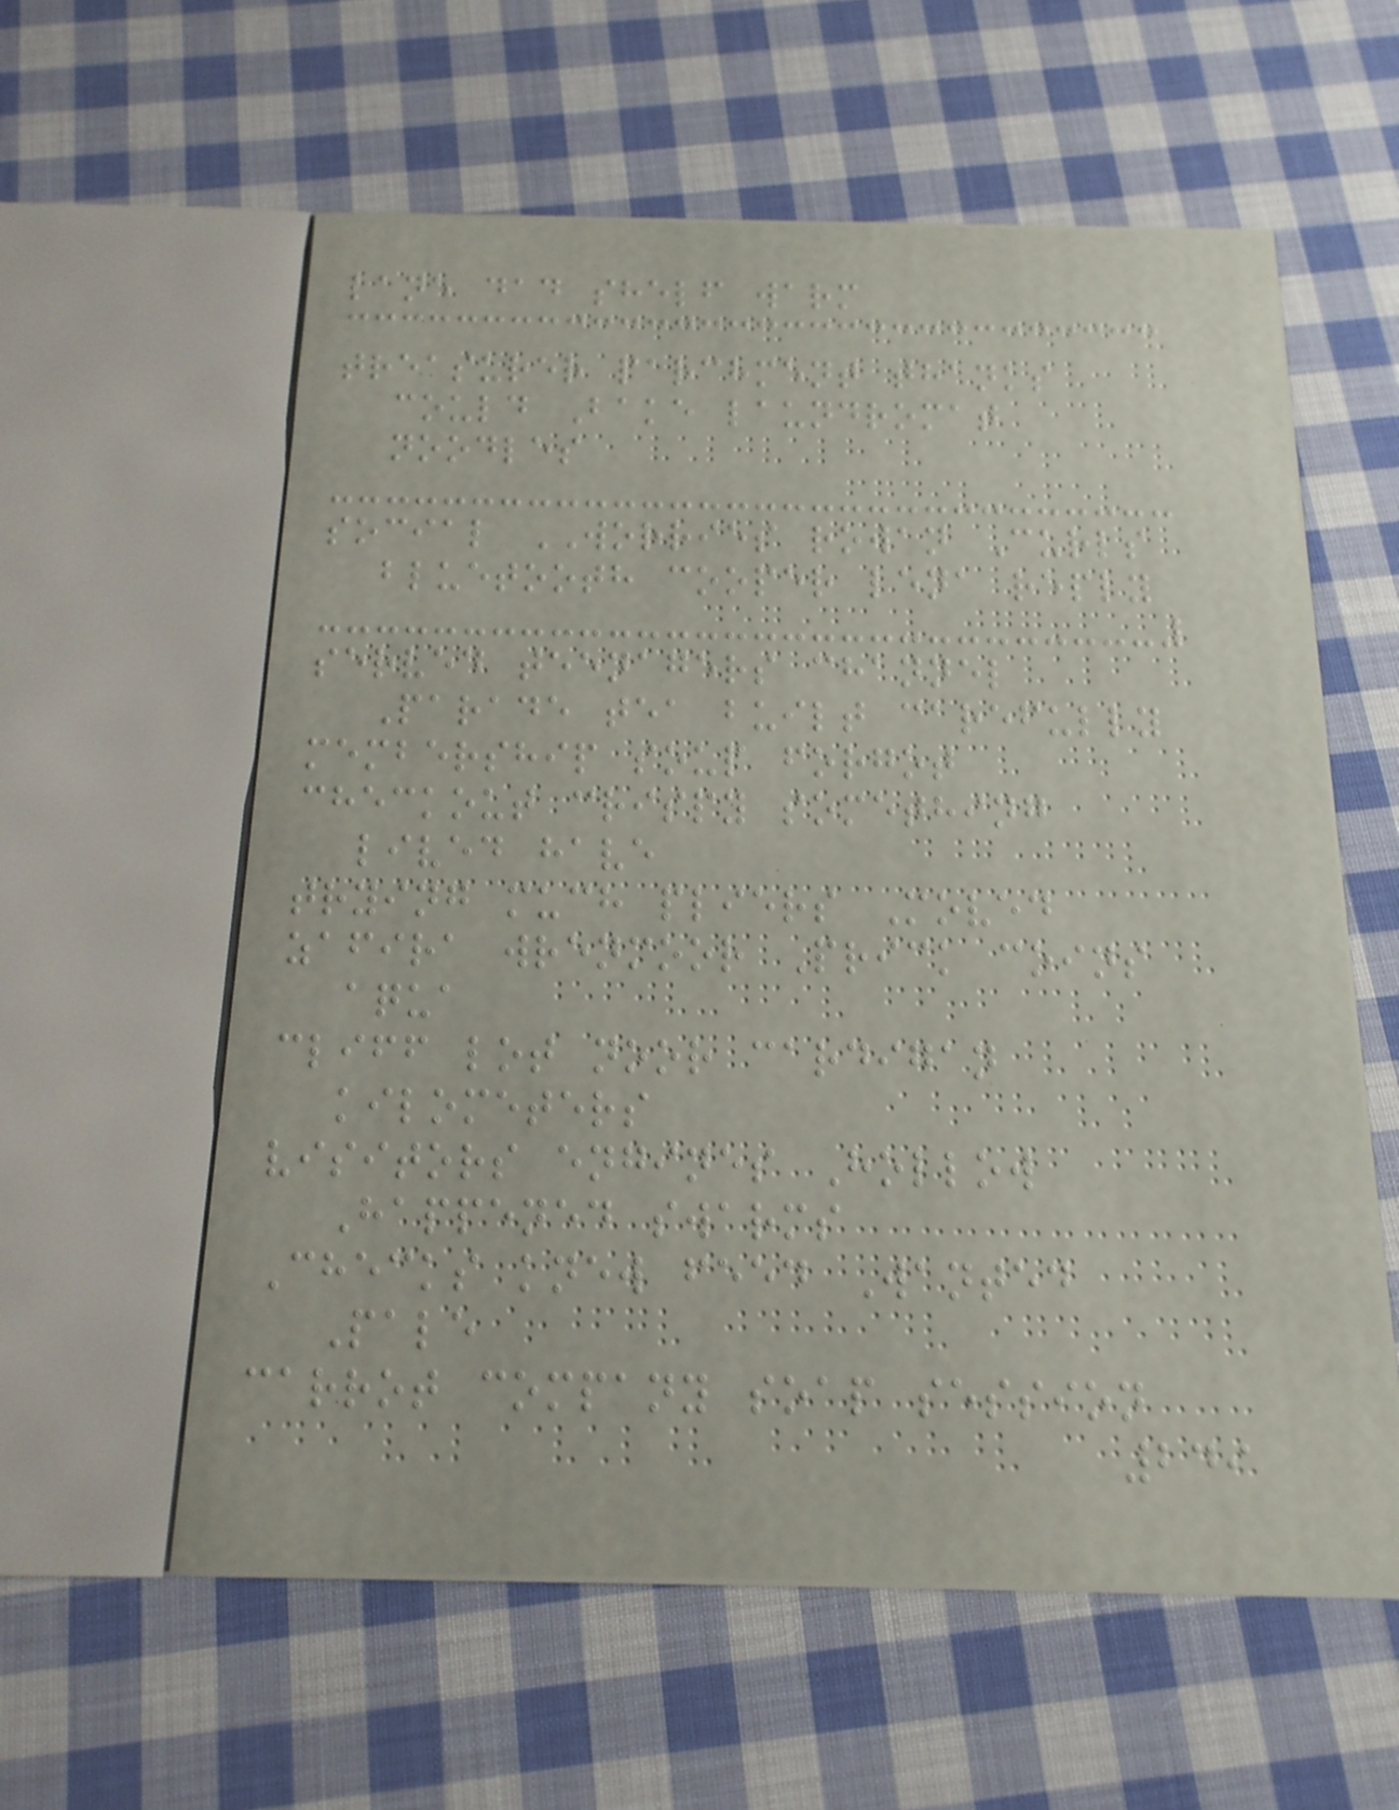lane dad shelf warm
treasurer parchment thanks
could Bake laundromat
noodles
social WORRIES rowan Curls
bluetooth cooper lena reply
served teenagers channel
Parade tea built carefully
membership soup forgot
checkout crispy something
lived have
trying much pliers Moved
zafira wrenmoor Prick coins
aqua
cliff lot noor cardigan
kilometers
visitors engines Hollow
Happened swarms
Checks knew feed Wanted
Pale
carrot company soap session
249
